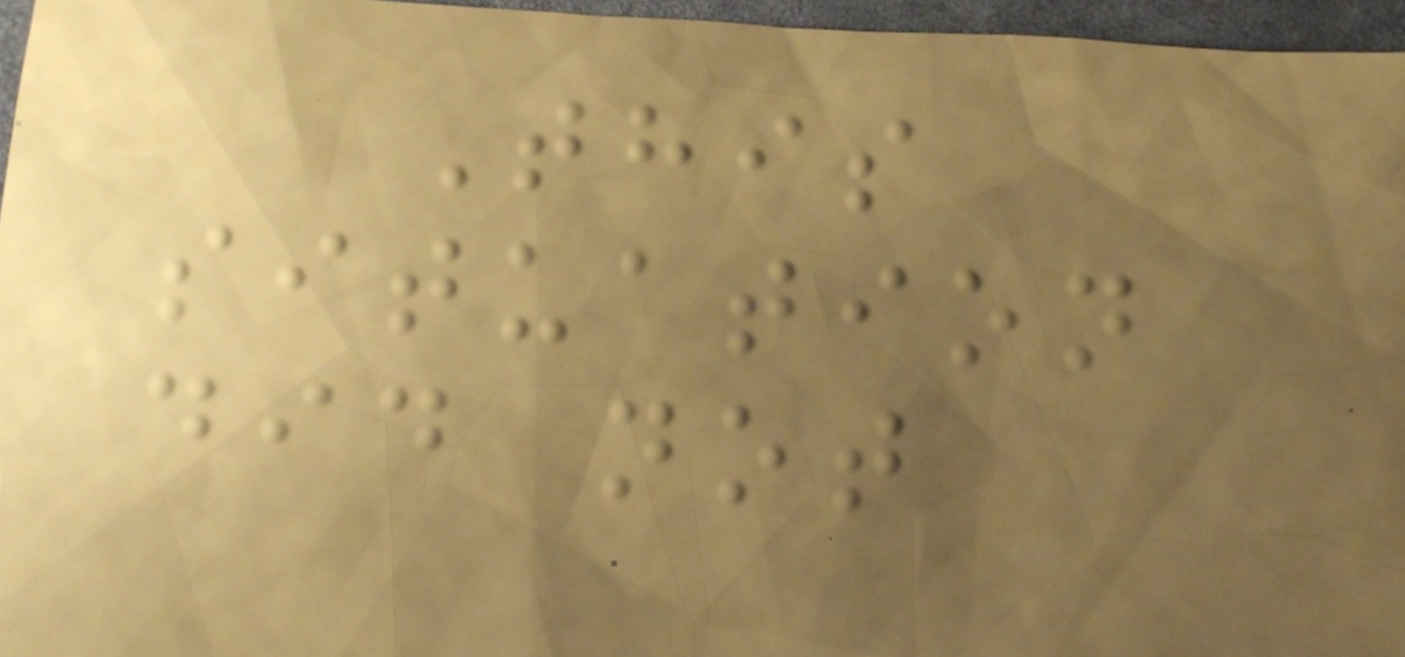This
situation
did not
